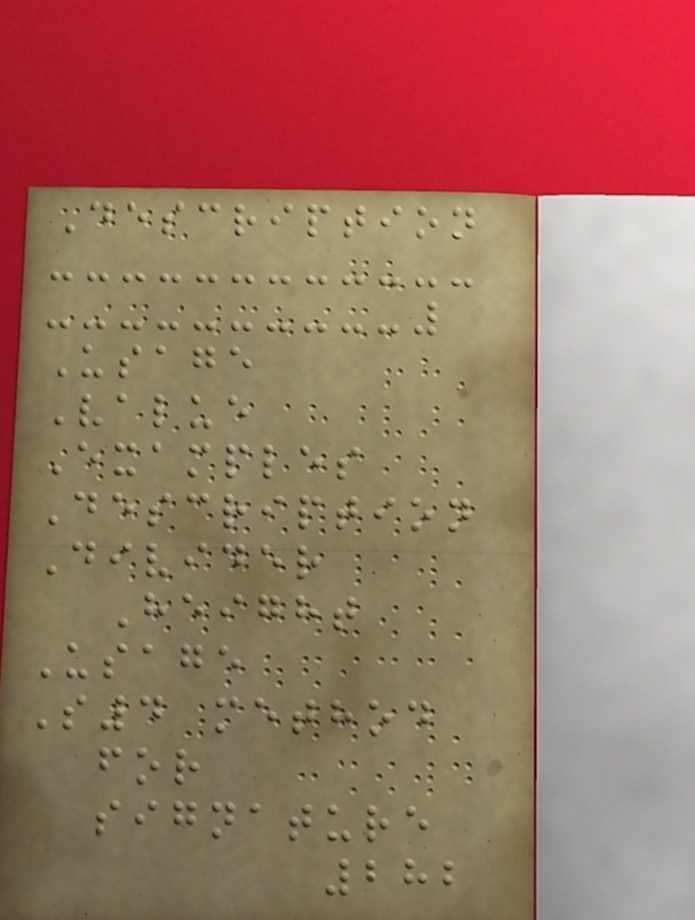Description
Usage
Value
Examples
Description
Divider
Height
Usage
S4 method
for
signature
282
